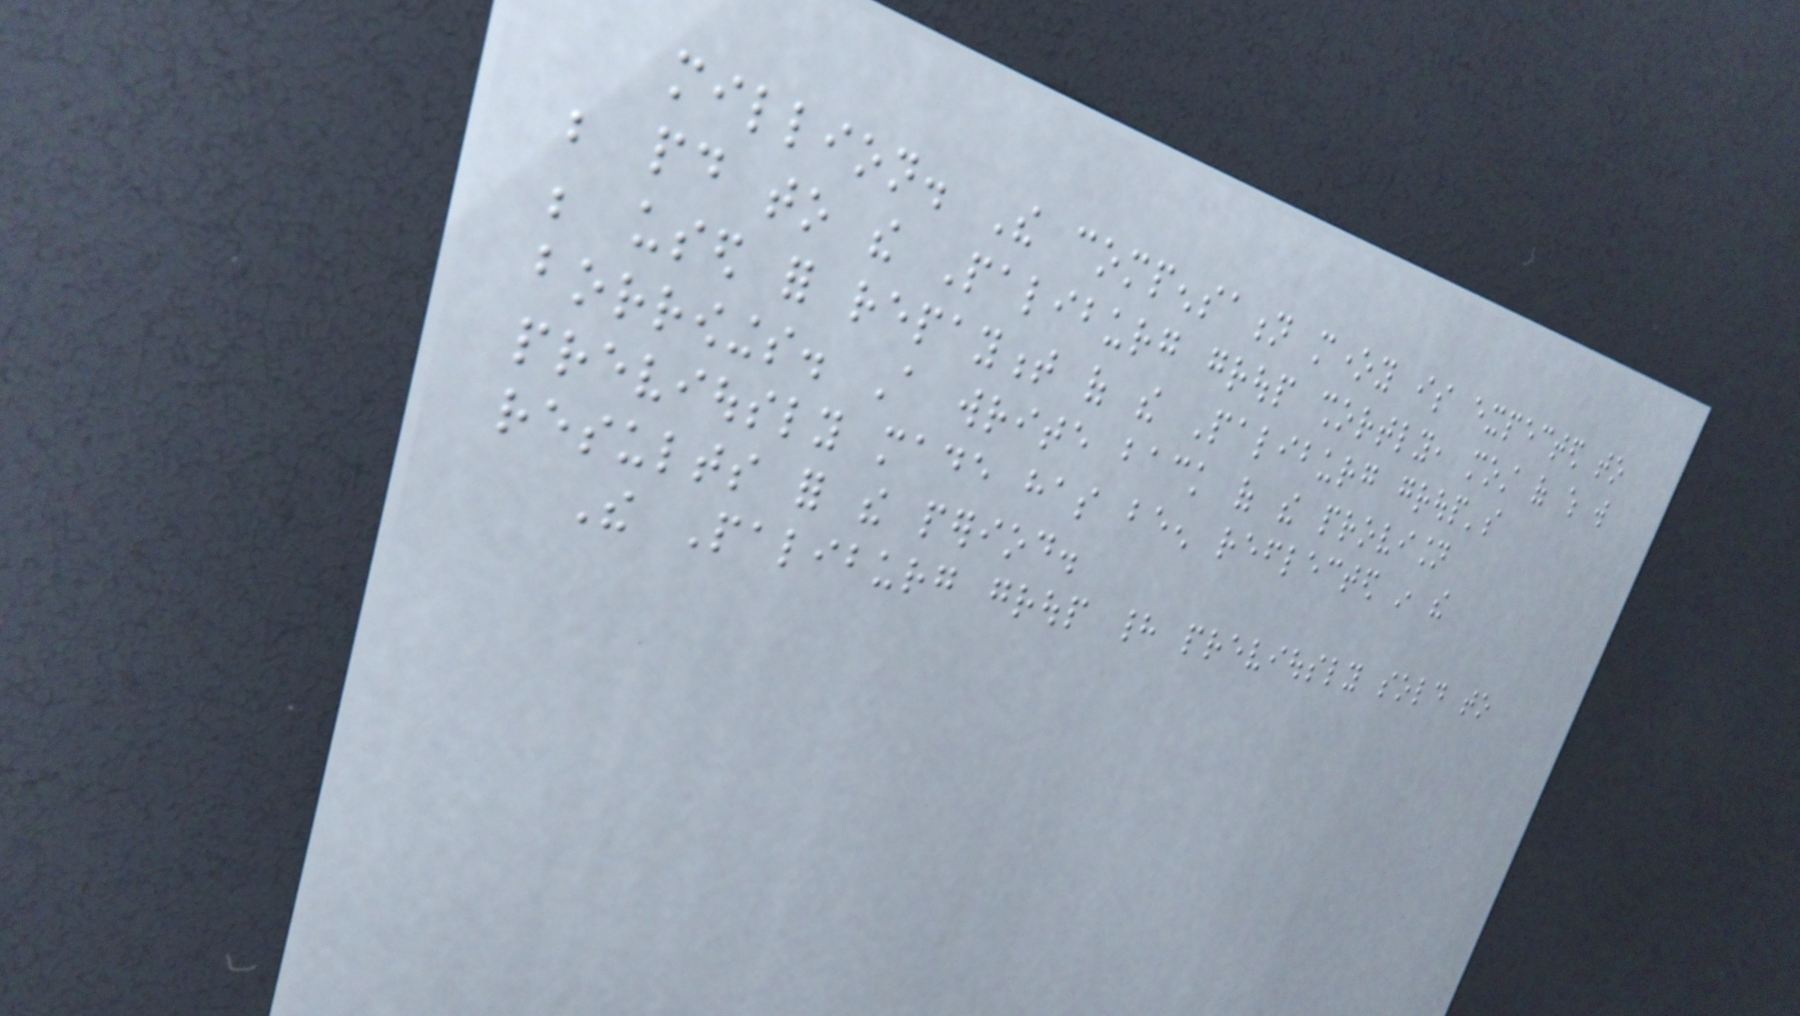million. The compensation money is expected to
be paid to the Paliburg group shortly, most of which will
be used for repayment of the Paliburg group's
borrowings. A write back of the provision
previously made has been reflected in the
results for the period.
The Paliburg group had previously sold to
